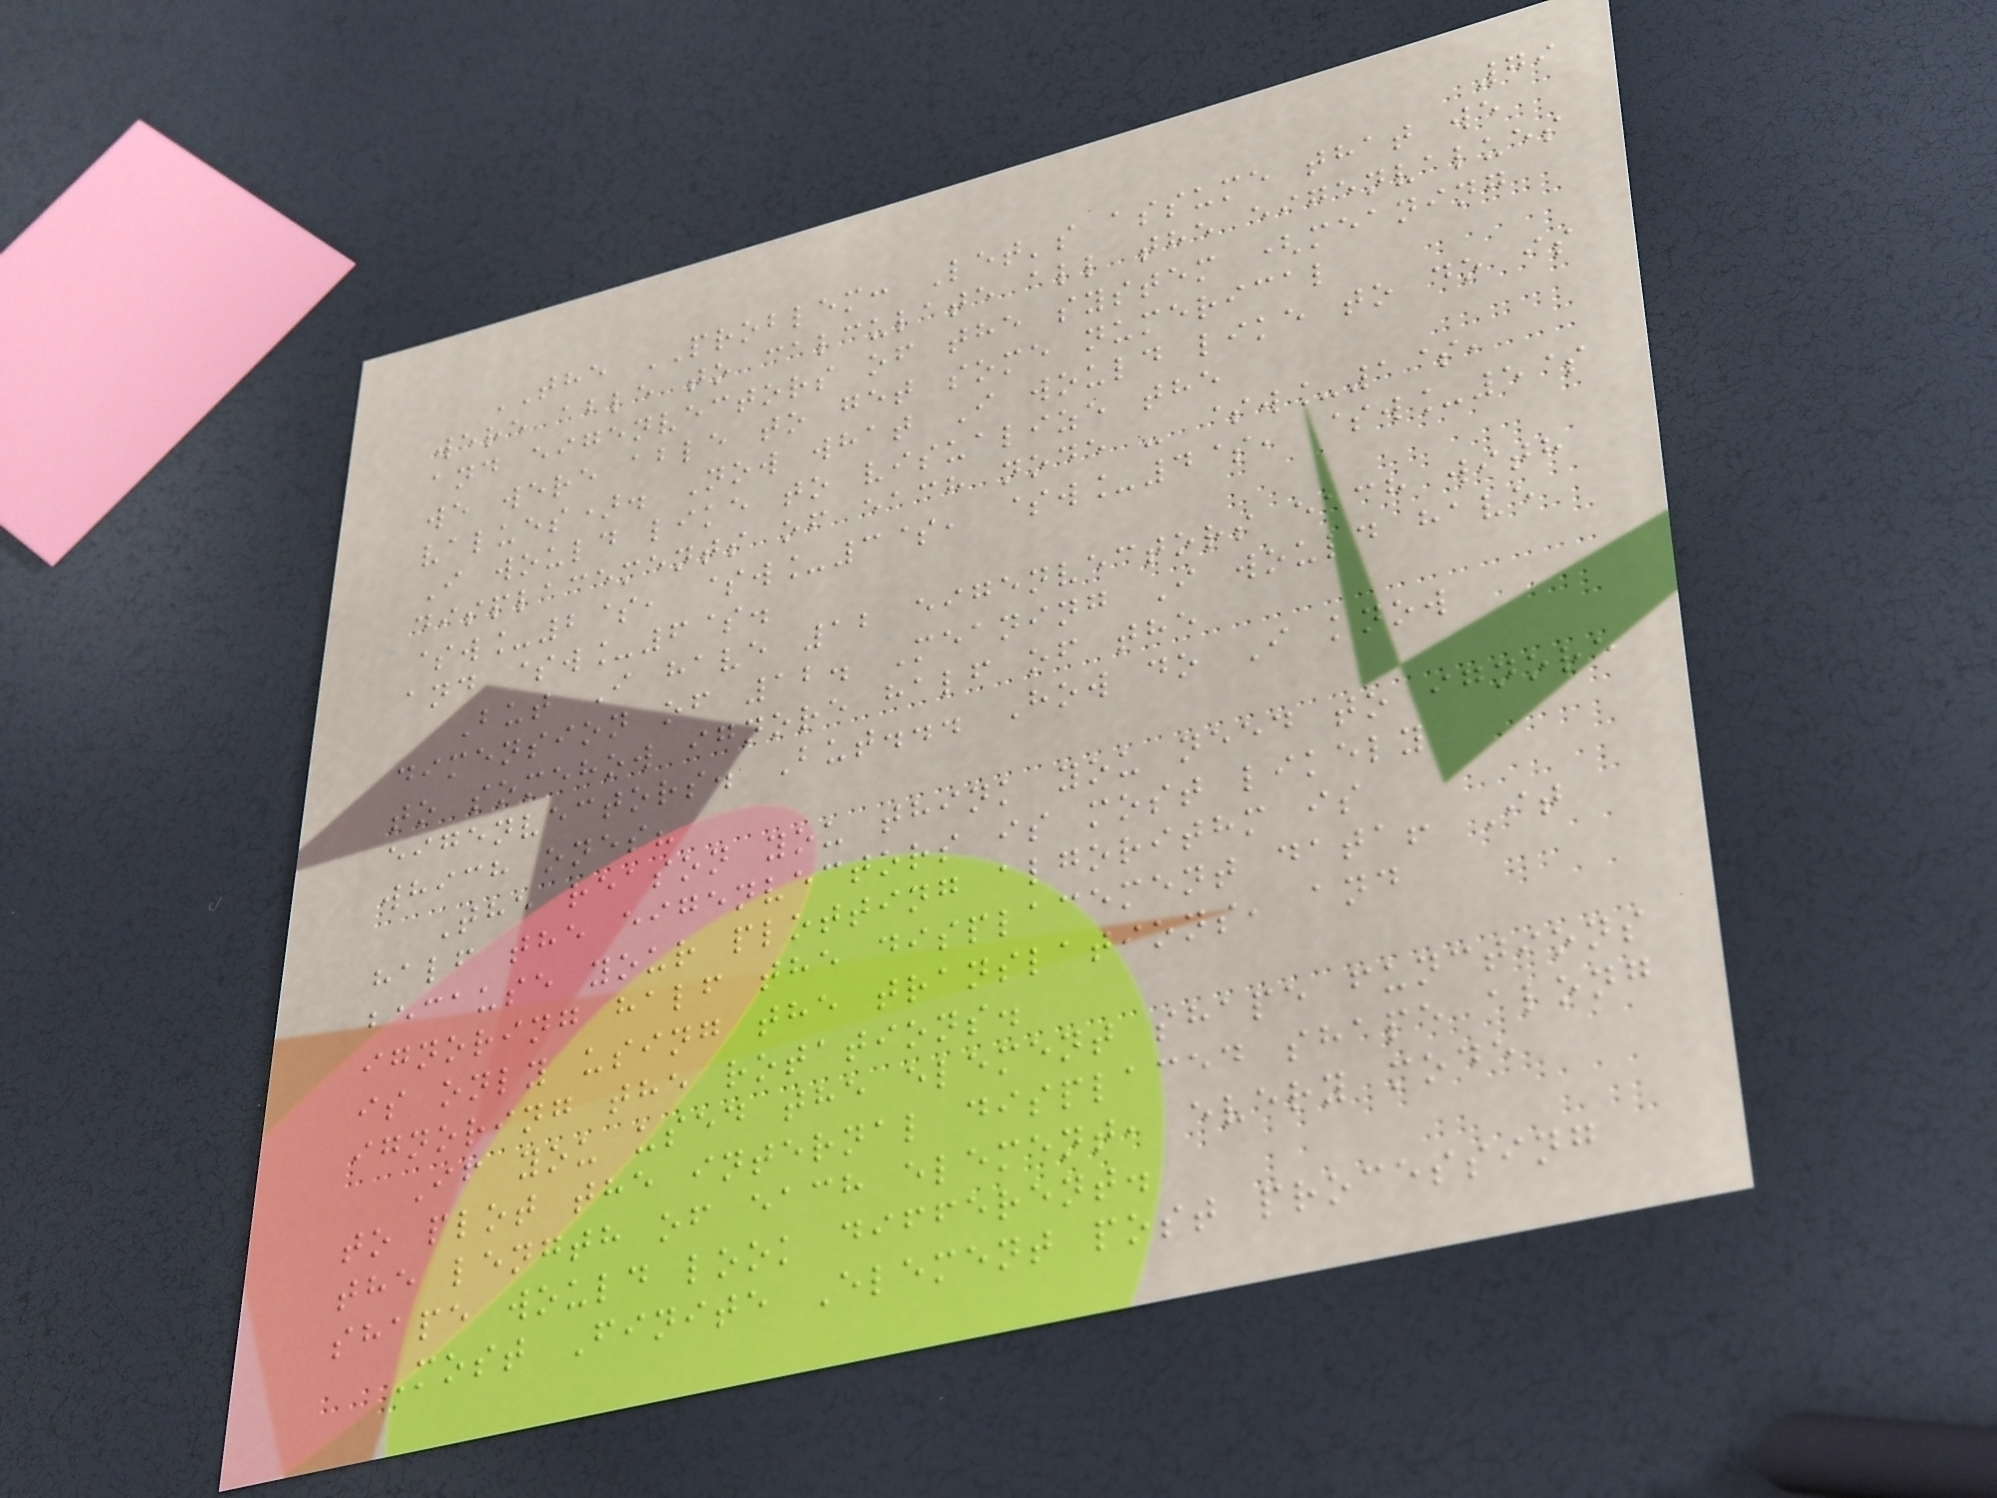79
THE PROBLEM: Let's assume that we
were able to calculate all the eigenvalues
and eigenvectors of the system (meaning
we were able to get some numerical
values). Now what I would like to do is
I would like to visualize the
displacements of each node - $w_1$,
$w_2$, $w_3$, $w_4$, $w_5$
and $w_6$.
But I have 12 eigenvectors each with
dimension of 12. Meaning I would have
to somehow ignore half of the
eigenvectors. But... How do I know
which ones?
The reason you think you need to ignore
half the eigenvectors is most likely
because your plotting algorithm is
ignoring half the displacement data! It
is only using the translations, and
ignoring the rotations.
If you used the element shape functions
to plot the internal displaced shape along
the length of each element, every mode
shape would look different.
Most Finite Element post processing
